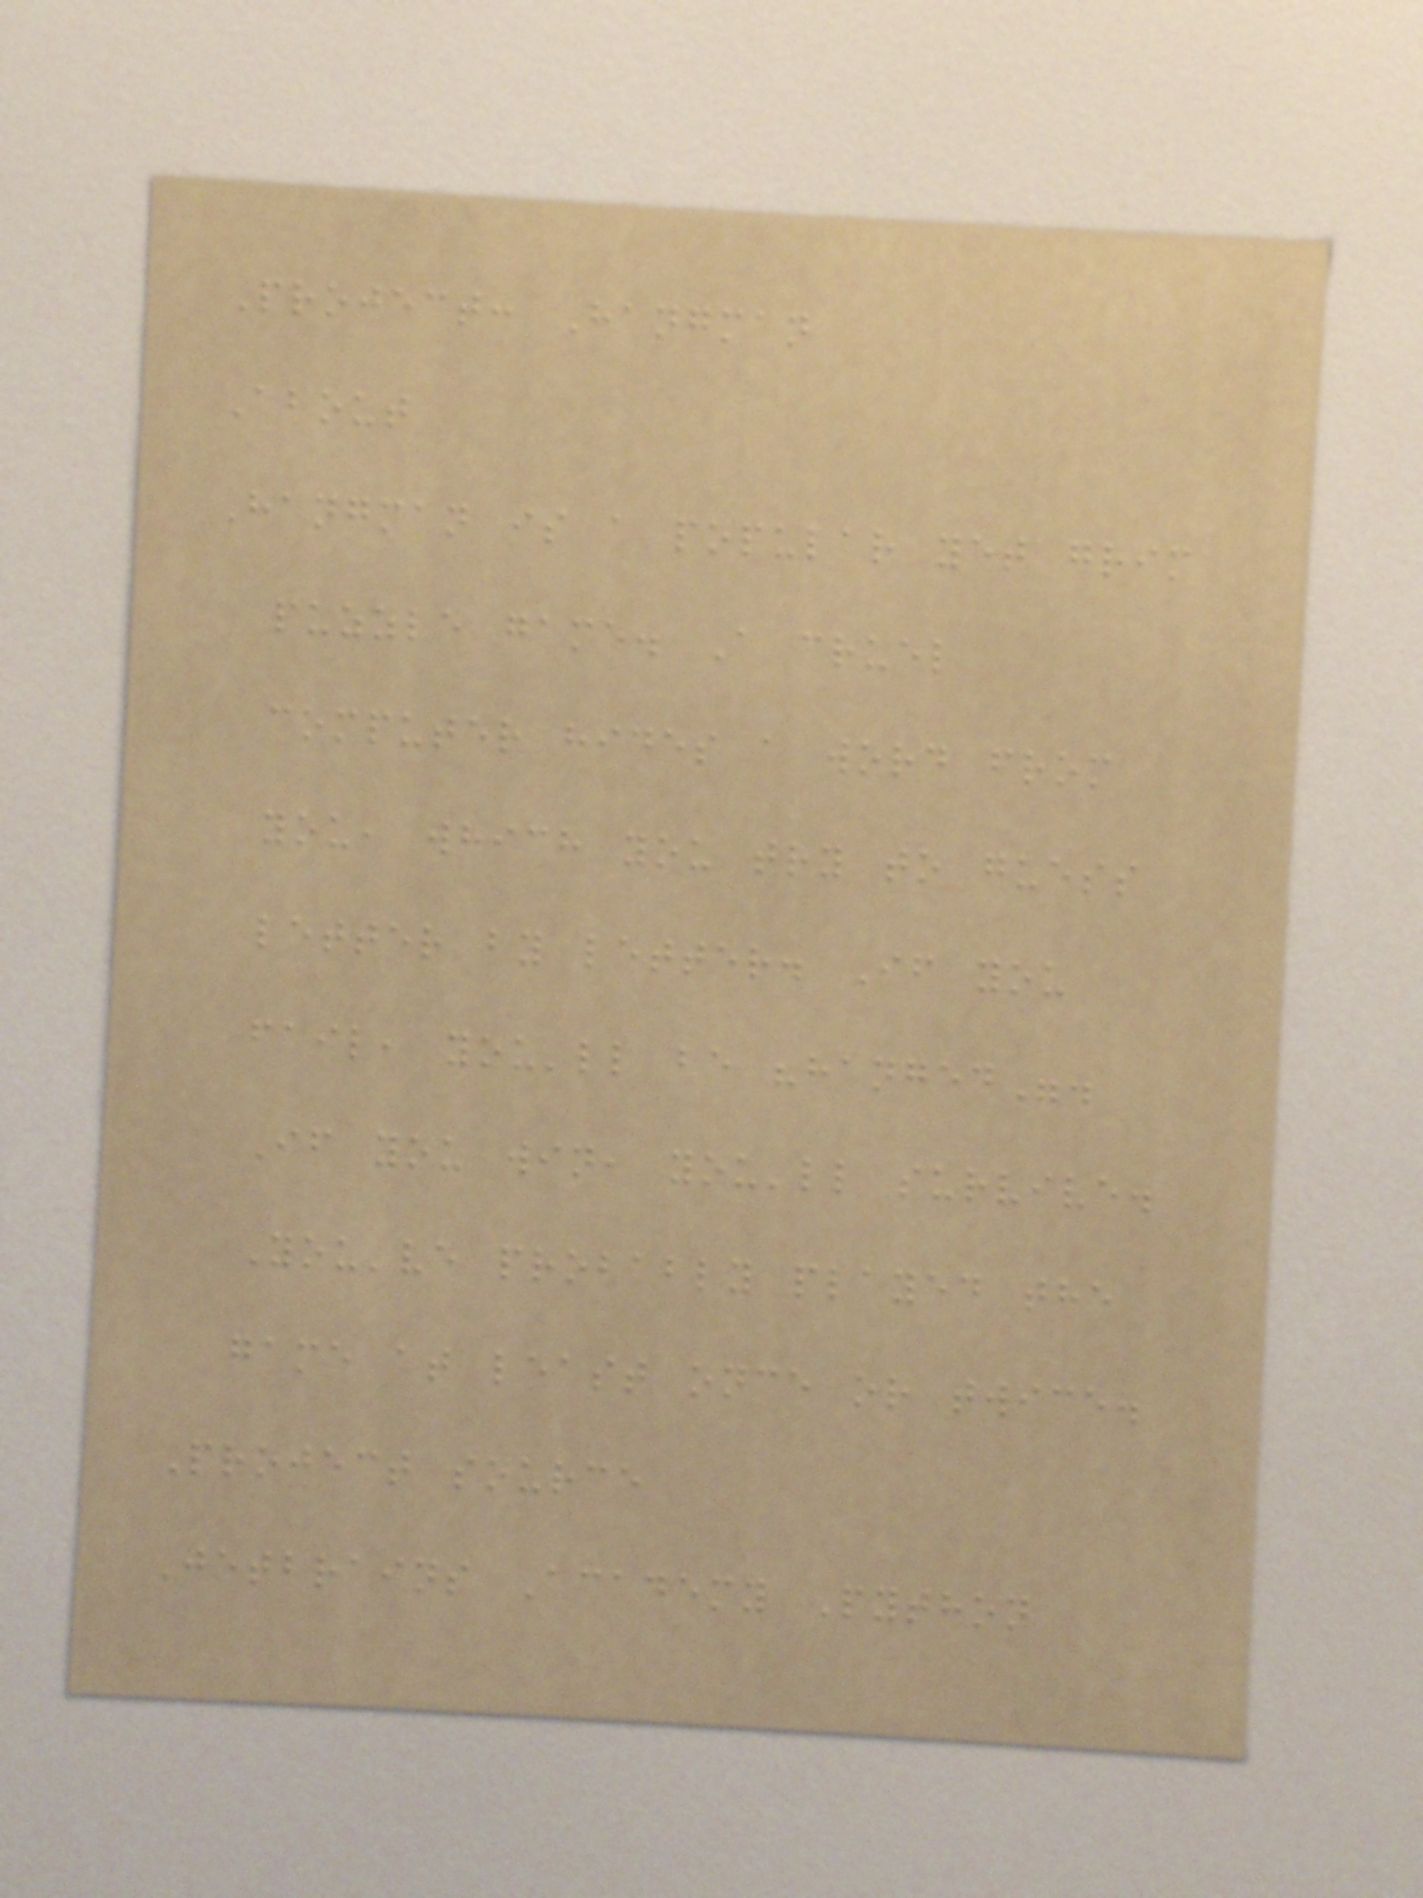Project: Hangman
About
Hangman is a popular yet grim
puzzle game. A cruel
computer hides a word from
you, which you try to guess
letter by letter. If you
fail, you'll be "hanged".
If you win, you'll survive.
You've probably played the
game at least once or twice.
Project source
Jetbrains Academy Python
